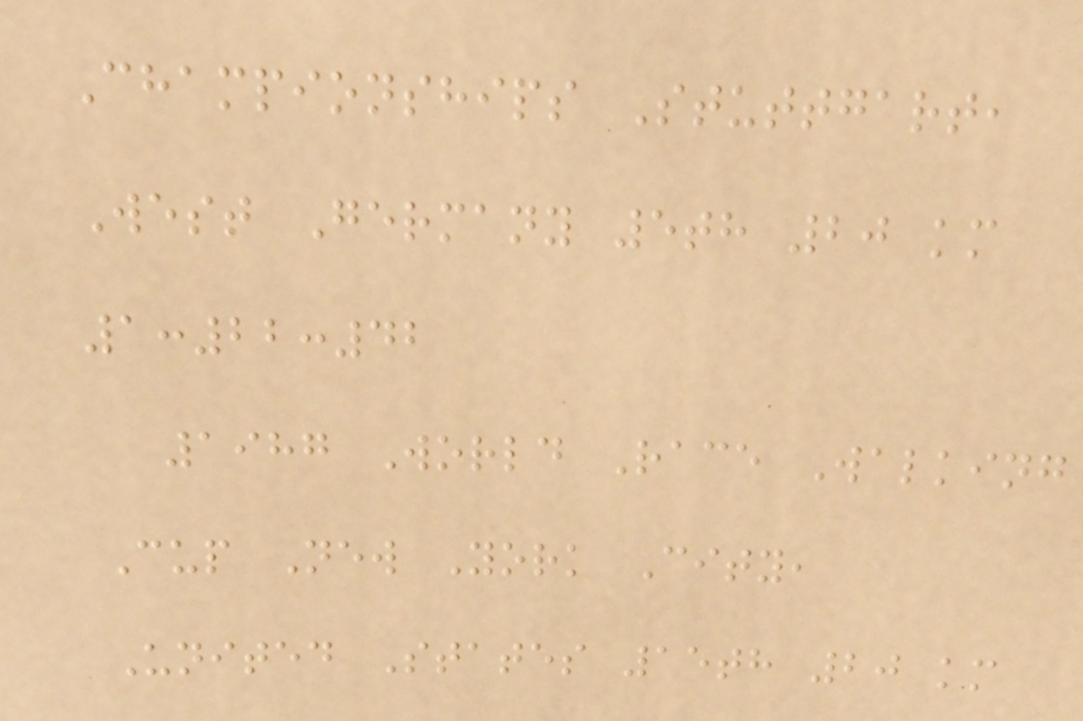Championships Stuttgart,
West Germany 5th 20 km
1:22:42
1987 World Race Walking
Cup New York City,
United States 15th 20 km
